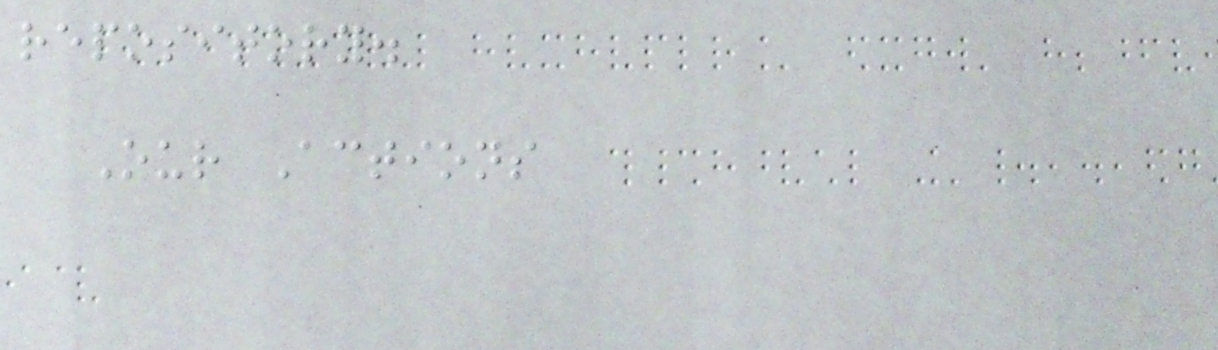repository.
Our Actions
